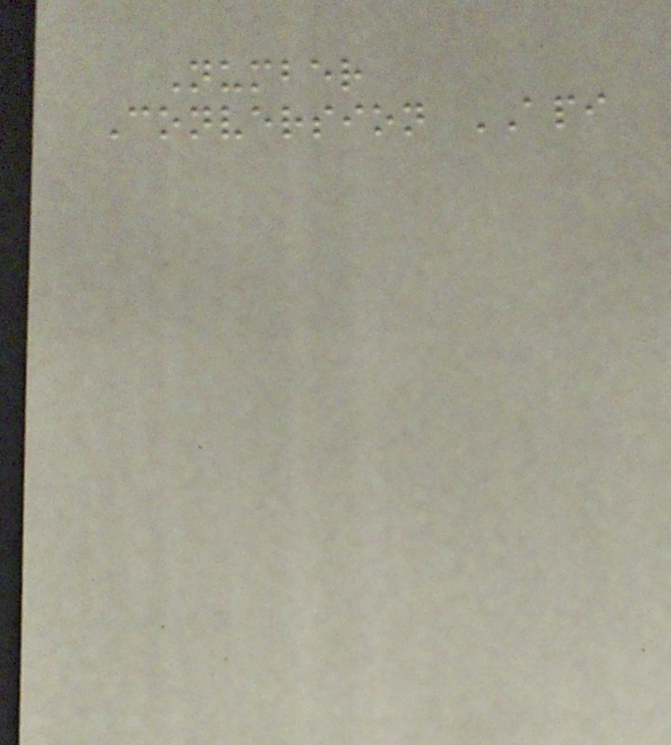Number
Conversion API
